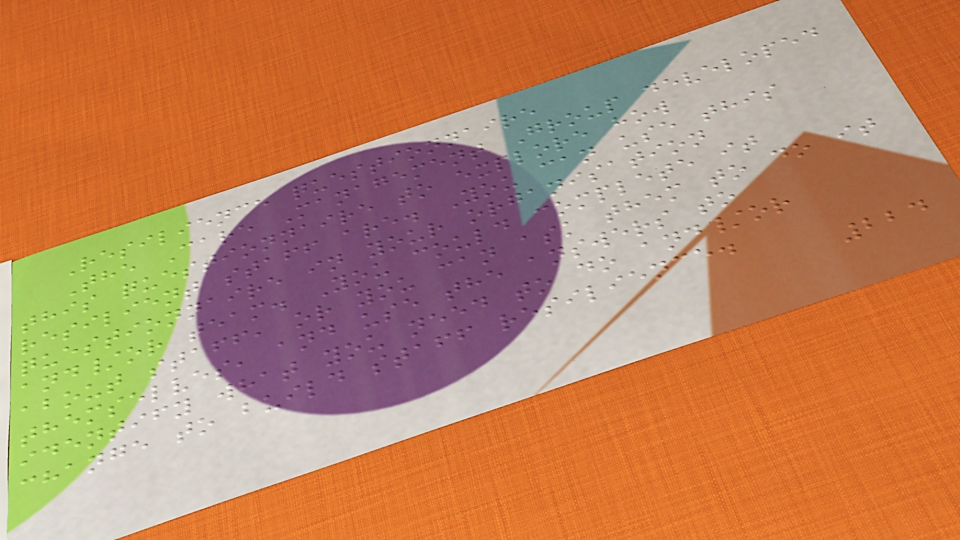Resilience questionnaire
The Care Management Group developed
this questionnaire to explore how
resilient staff are. You can use this
questionnaire in your organisation
and/or team. You could complete it
about staff, or you can ask them to do it
themselves, and use the answers to
identify what you need to do and/or
change to build staff resilience.
224
